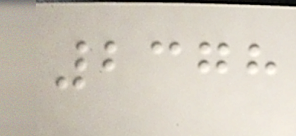2378
